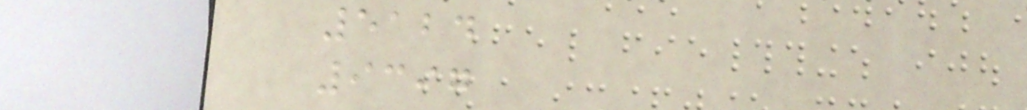5124
9397
